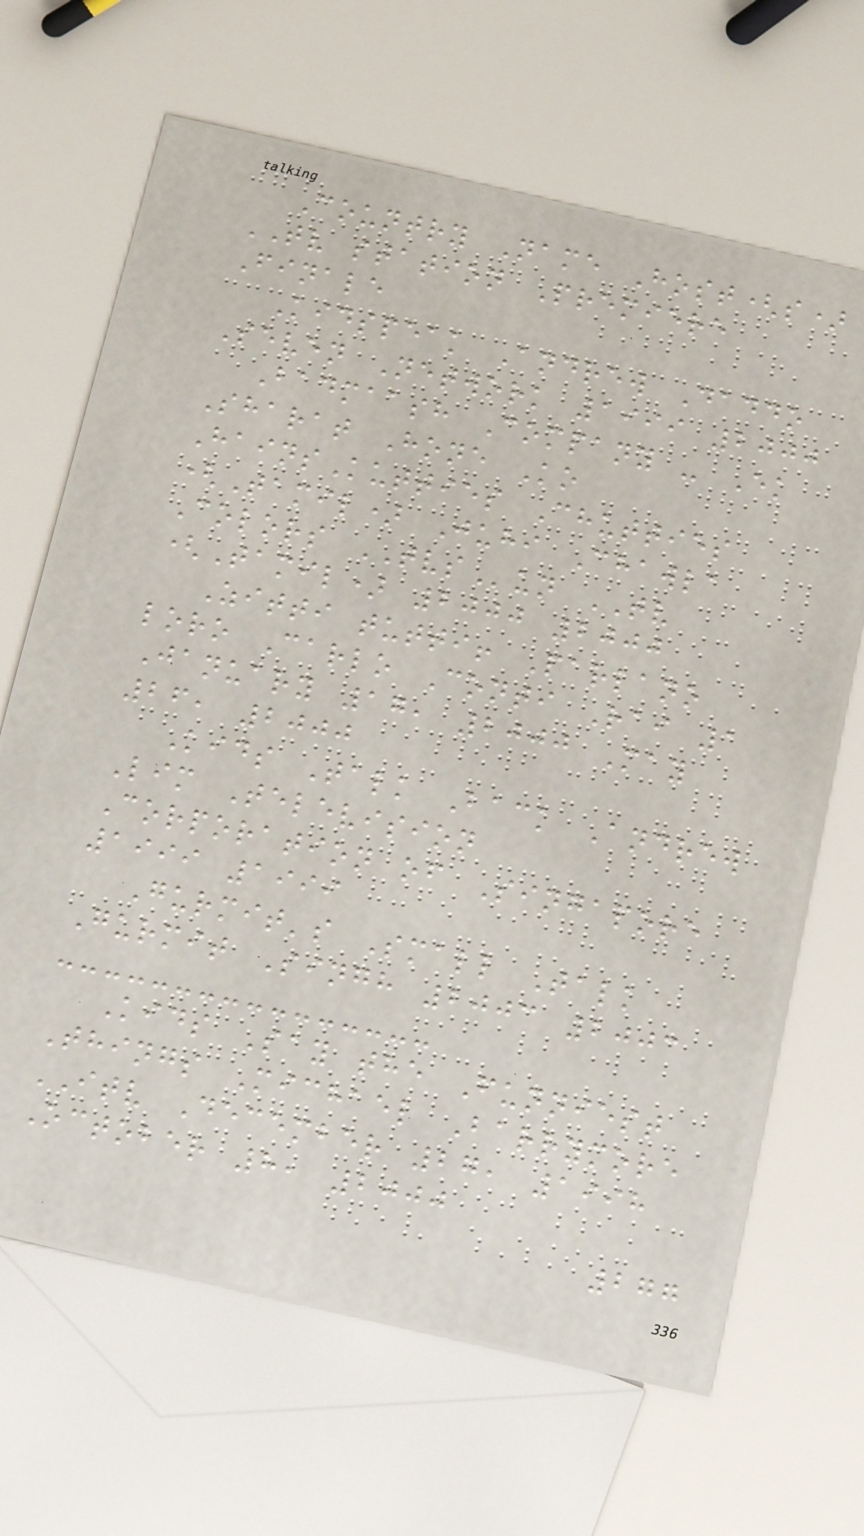Country Name Host(s)
TV station Premiere
Finale
Kidspeak Andrew Daddo
Seven Network 1999 2000
Badmaash Company - Ek
Sharat Hone Ko
HainsKutties Chutties
(Tamil) Juhi Chawla
Colors TVSun TV
(Tamil) 2000 2000
Zitti tutti! Parlano
loro Carlo Conti Rai 1
January 17, 2000 May
26, 2000
Kids Talk Back Andrew
Lim Television
Corporation of Singapore
1999 1999
Gurmit's Small Talk
Gurmit Singh 2003 2003
Kids Say the Funniest
Things Michael Barrymore
ITV December 27, 1998
October 8, 2000
277
